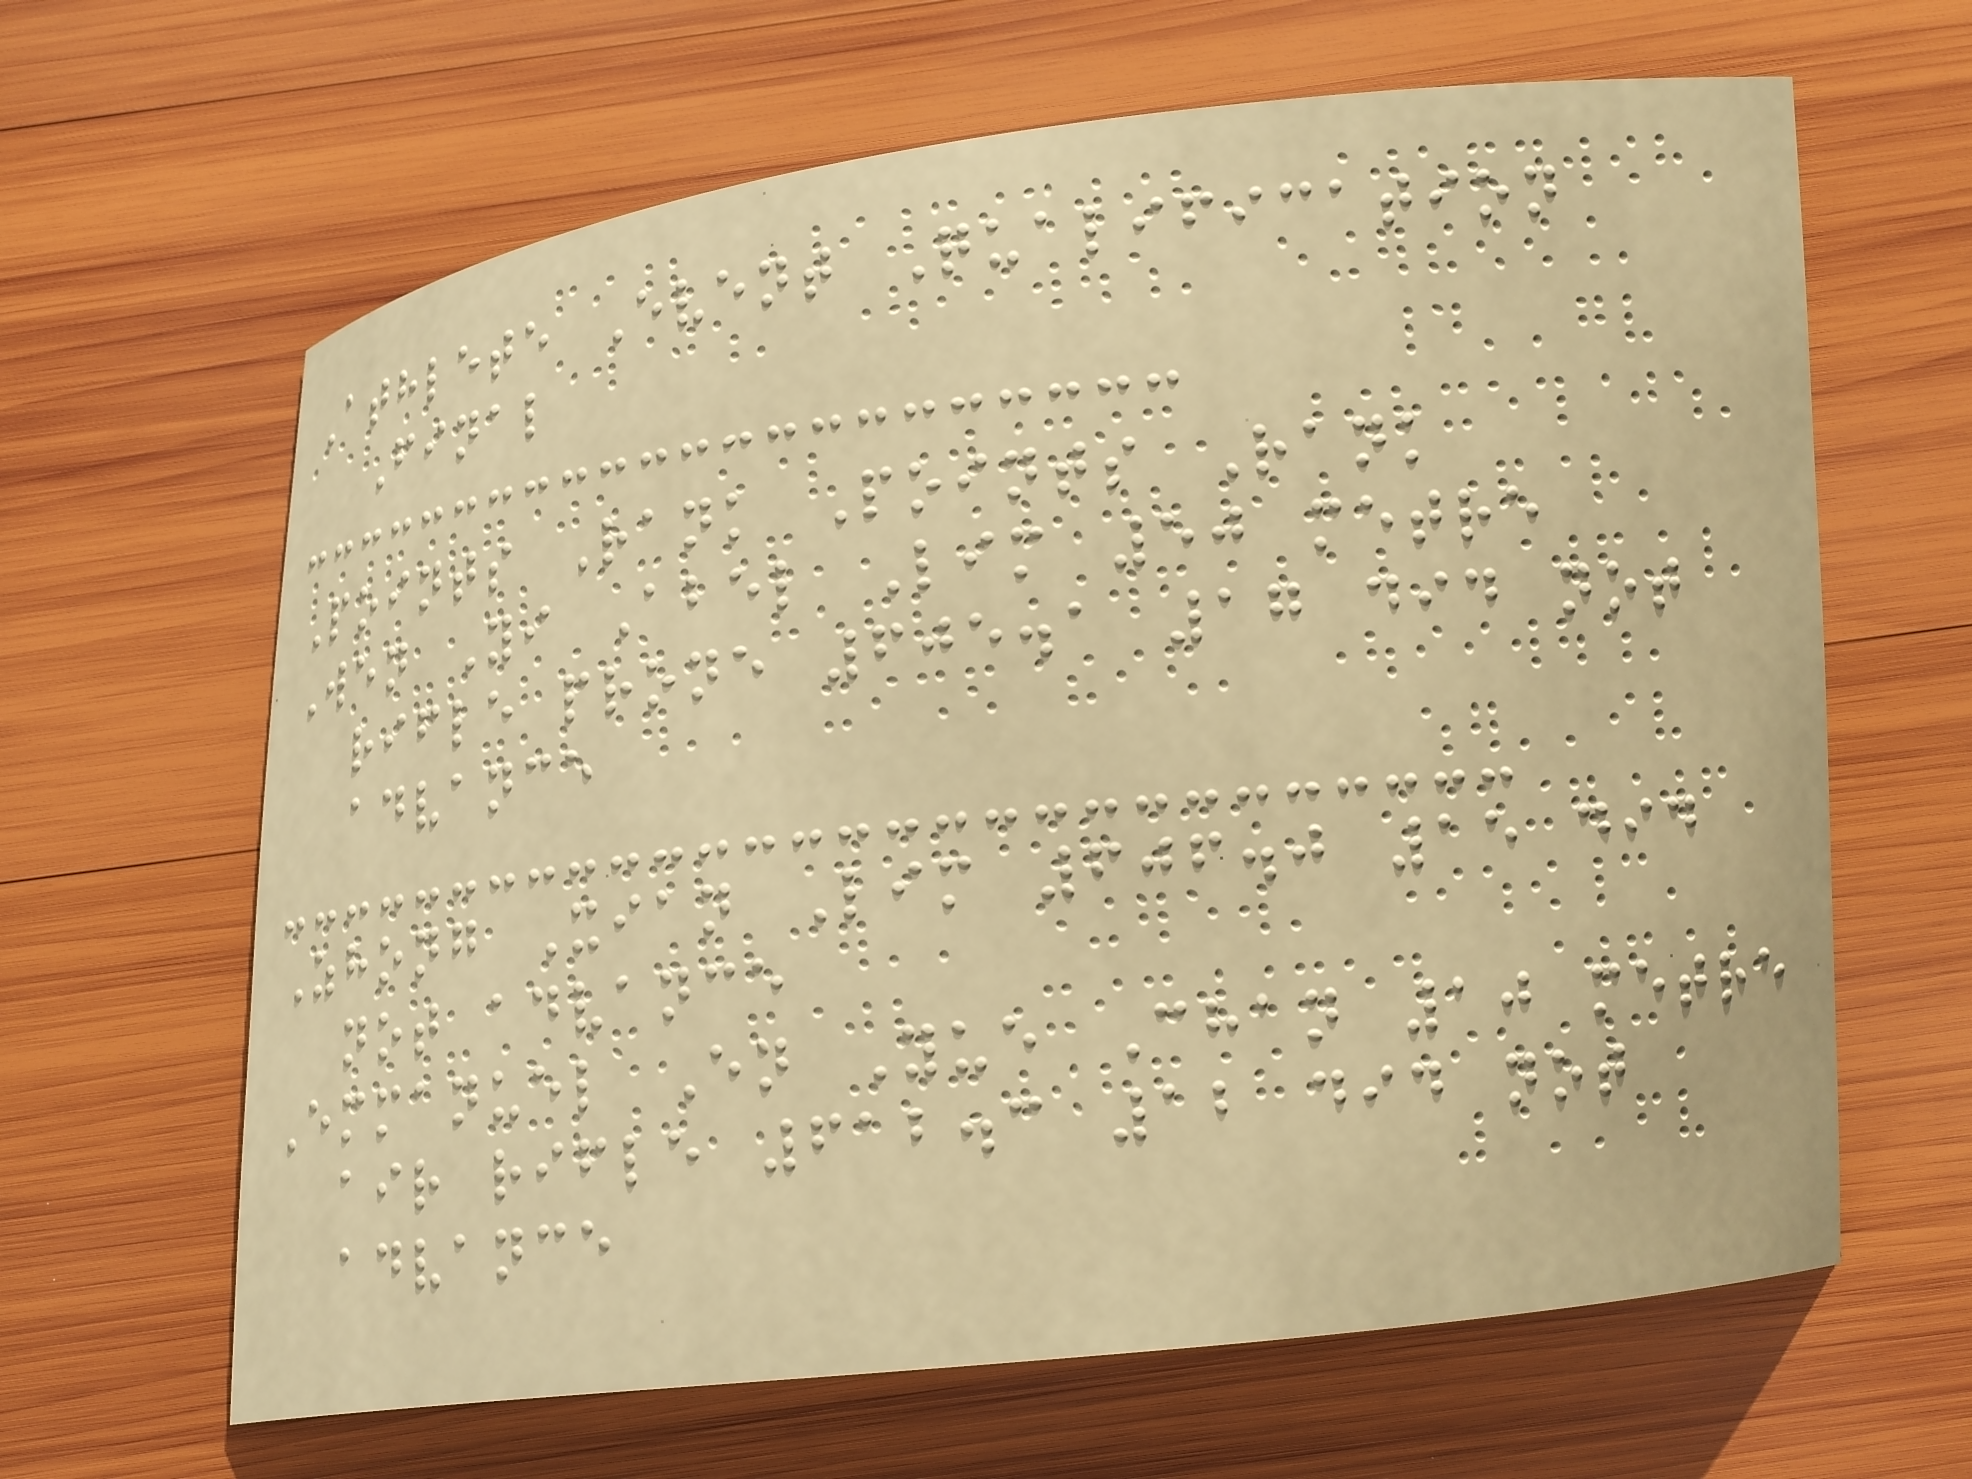Athlete Event Qualification
Final
Points Rank Points Rank
Wen Yi Abel Lim 50 metre
rifle prone 605.1 17 did not
advance
Zhong Xian Lim 606.0 15 did
not advance
Emmanuel En Yue Chan 10 metre
air rifle 612.3 12 did not
advance
